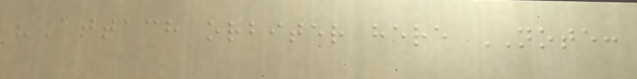"Attach orbiter here NOTE:
